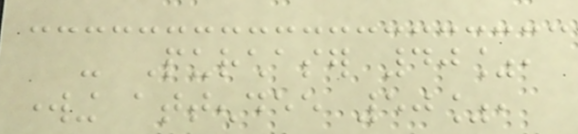- Purchaser 40%,
working attendee 50%,
